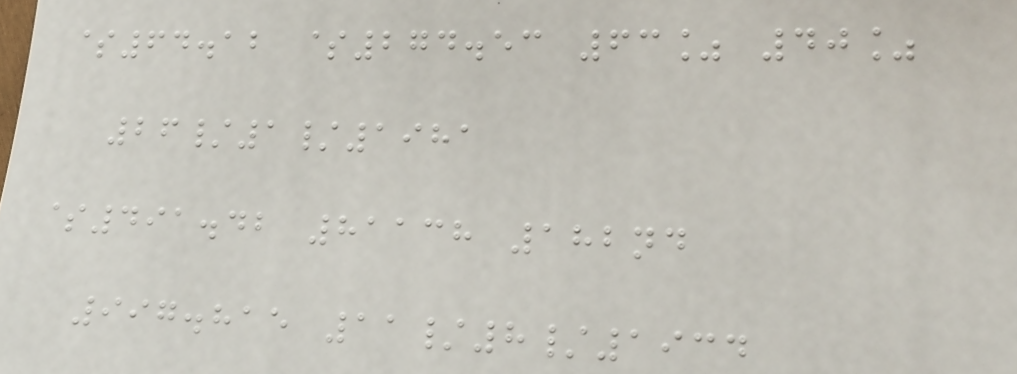$64.12 $274.53 63% 40%
26/1/1981
$491.42 81138 182nd
997.815 11/8/1934
